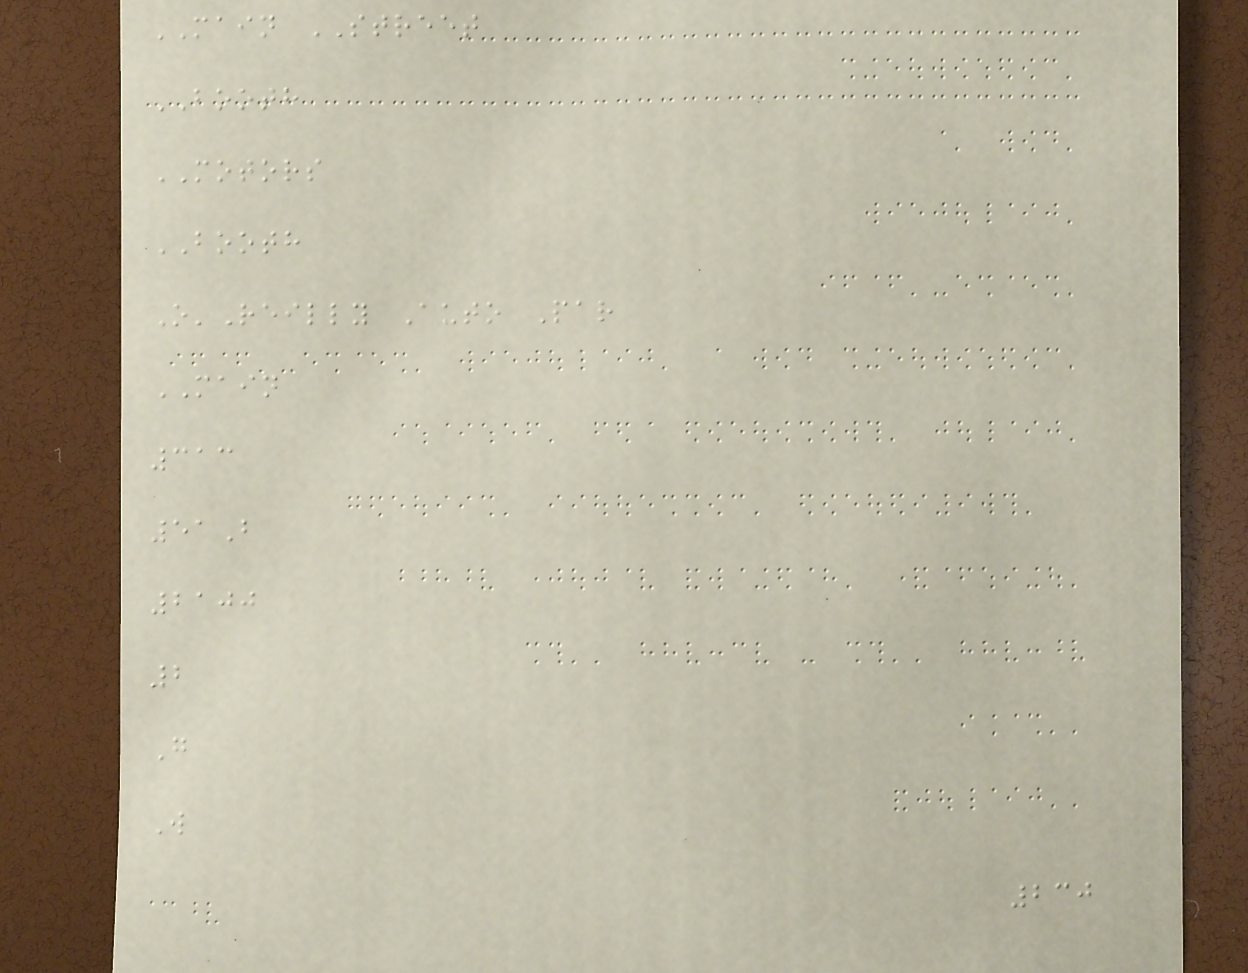MAIN STREET
BOOTH
MOTORS
BOOTH
O'Reilly Auto Par
MAIN
313
51B
2100
2
G
W
230
